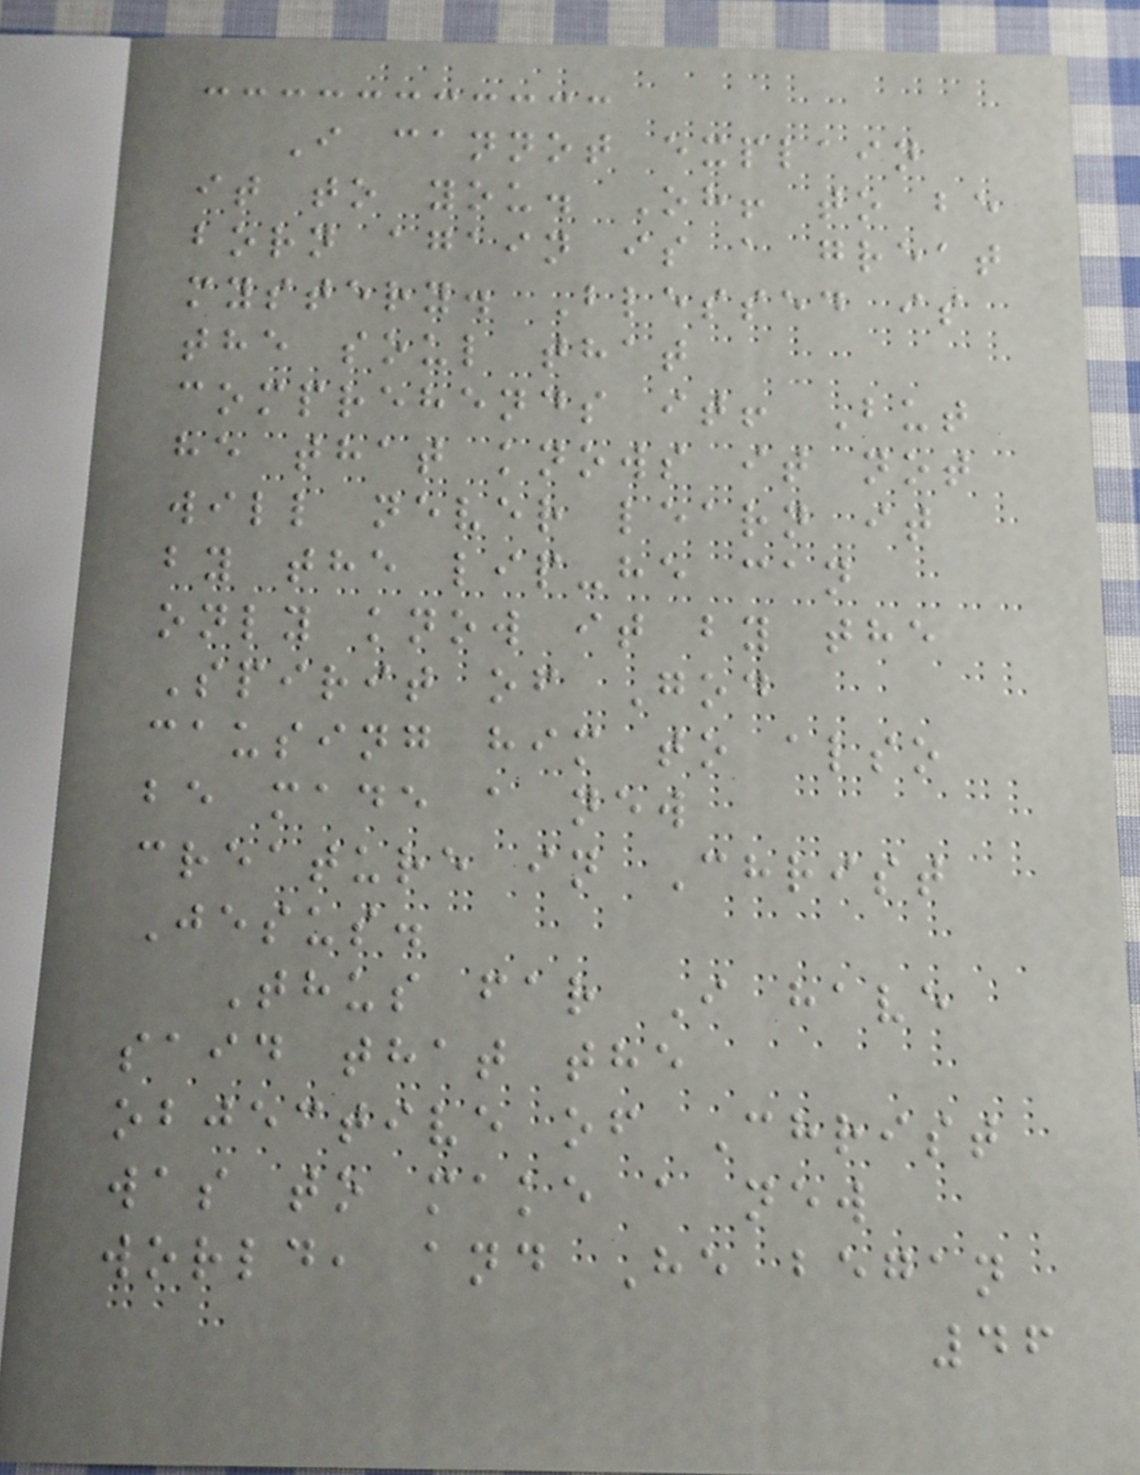I cannot explain
it to you. Oh! to be
born again is a great
mystery. Blessed is
the soul that
comprehends it! But
he that knows it not
will never learn it
by the lip-he can
only know it by the
Spirit of God
causing him to also
be made a new
creature in Christ
Jesus.
Thus far I have
said that the
objective of Christ
was to make a new
world, and He began
46
